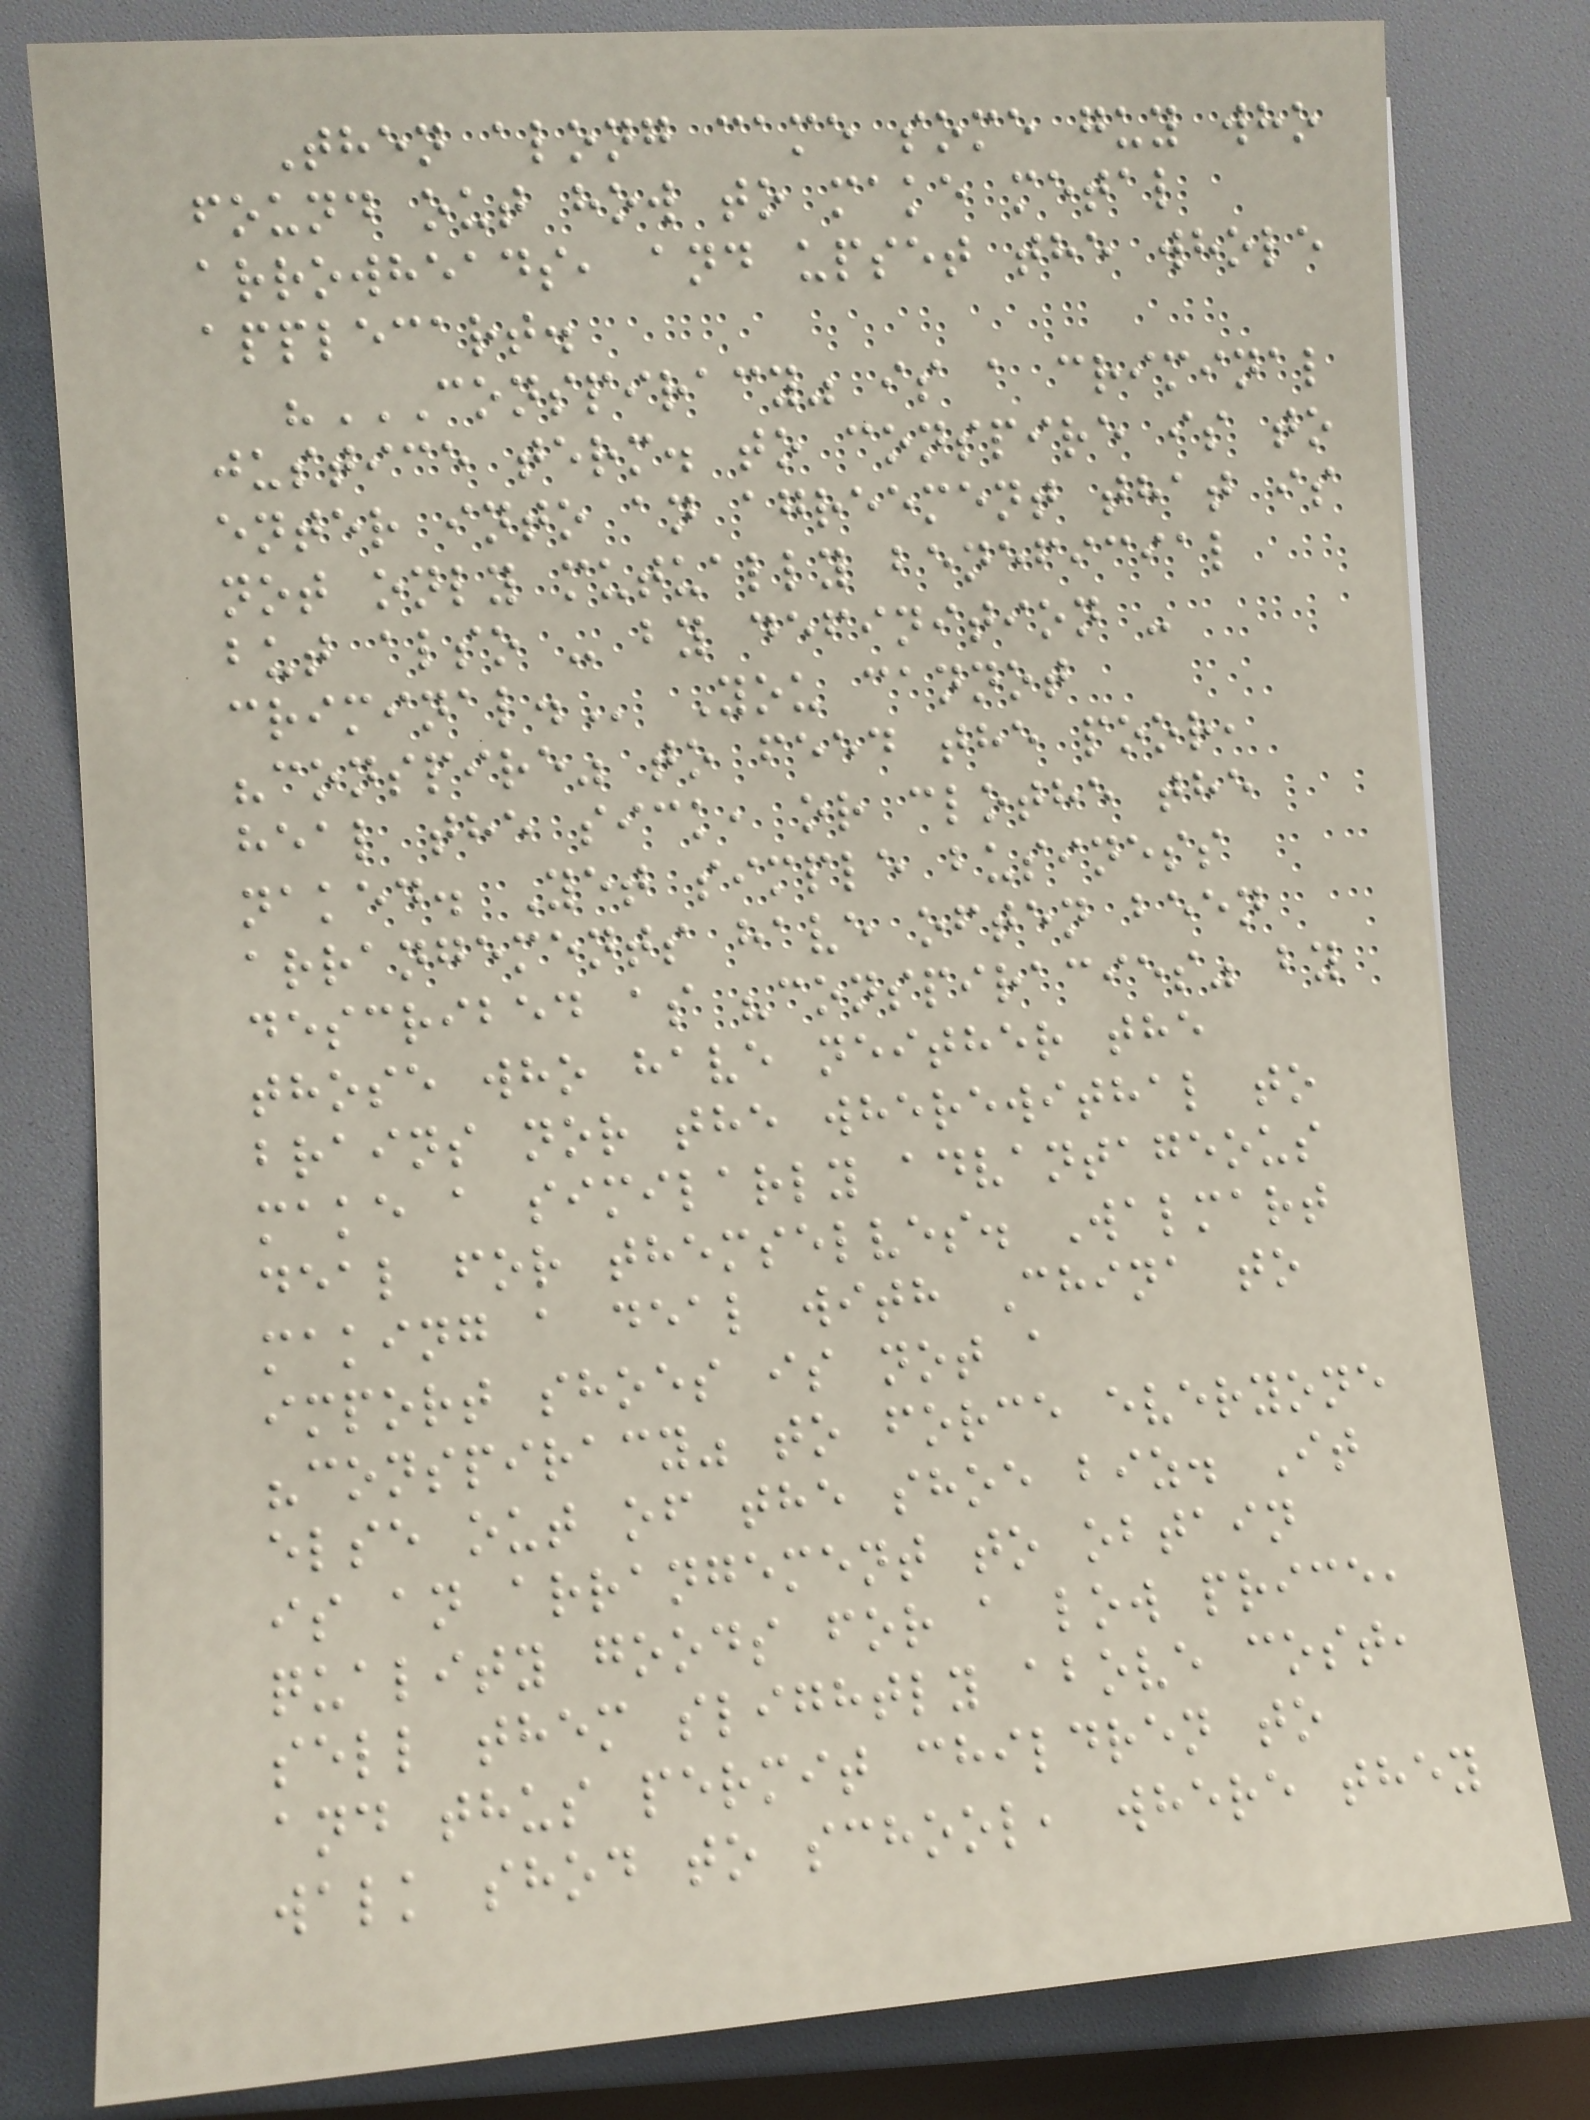Then along came some guy who
found out how to make metal
arrowheads, and upset the whole
applecart.
"CONSPIRACY" IS A CRIMINAL
JUSTICE TERM. TO CONSPIRE IS TO
ENTER INTO AN AGREEMENT THAT IS
NOT ONLY MUTUALLY BENEFICIAL
BUT ALSO - BY DEFINITION -
CRIMINAL. You cannot
"conspire" to feed the poor,
heal the sick, or clothe the
naked. Yet simple business
arrangements have often been
described as "conspiracies" by
those who have neither the
brains nor the wherewithal to
make a similarly advantageous
deal for themselves. Walmart
making a deal with China to
import shoes is not a
"conspiracy" to force everyone
else out of the shoe biz. It
is an arrangement to obtain
quality goods for a low price,
sell them slightly above cost,
and thus permit children to
walk shod to school, where they
